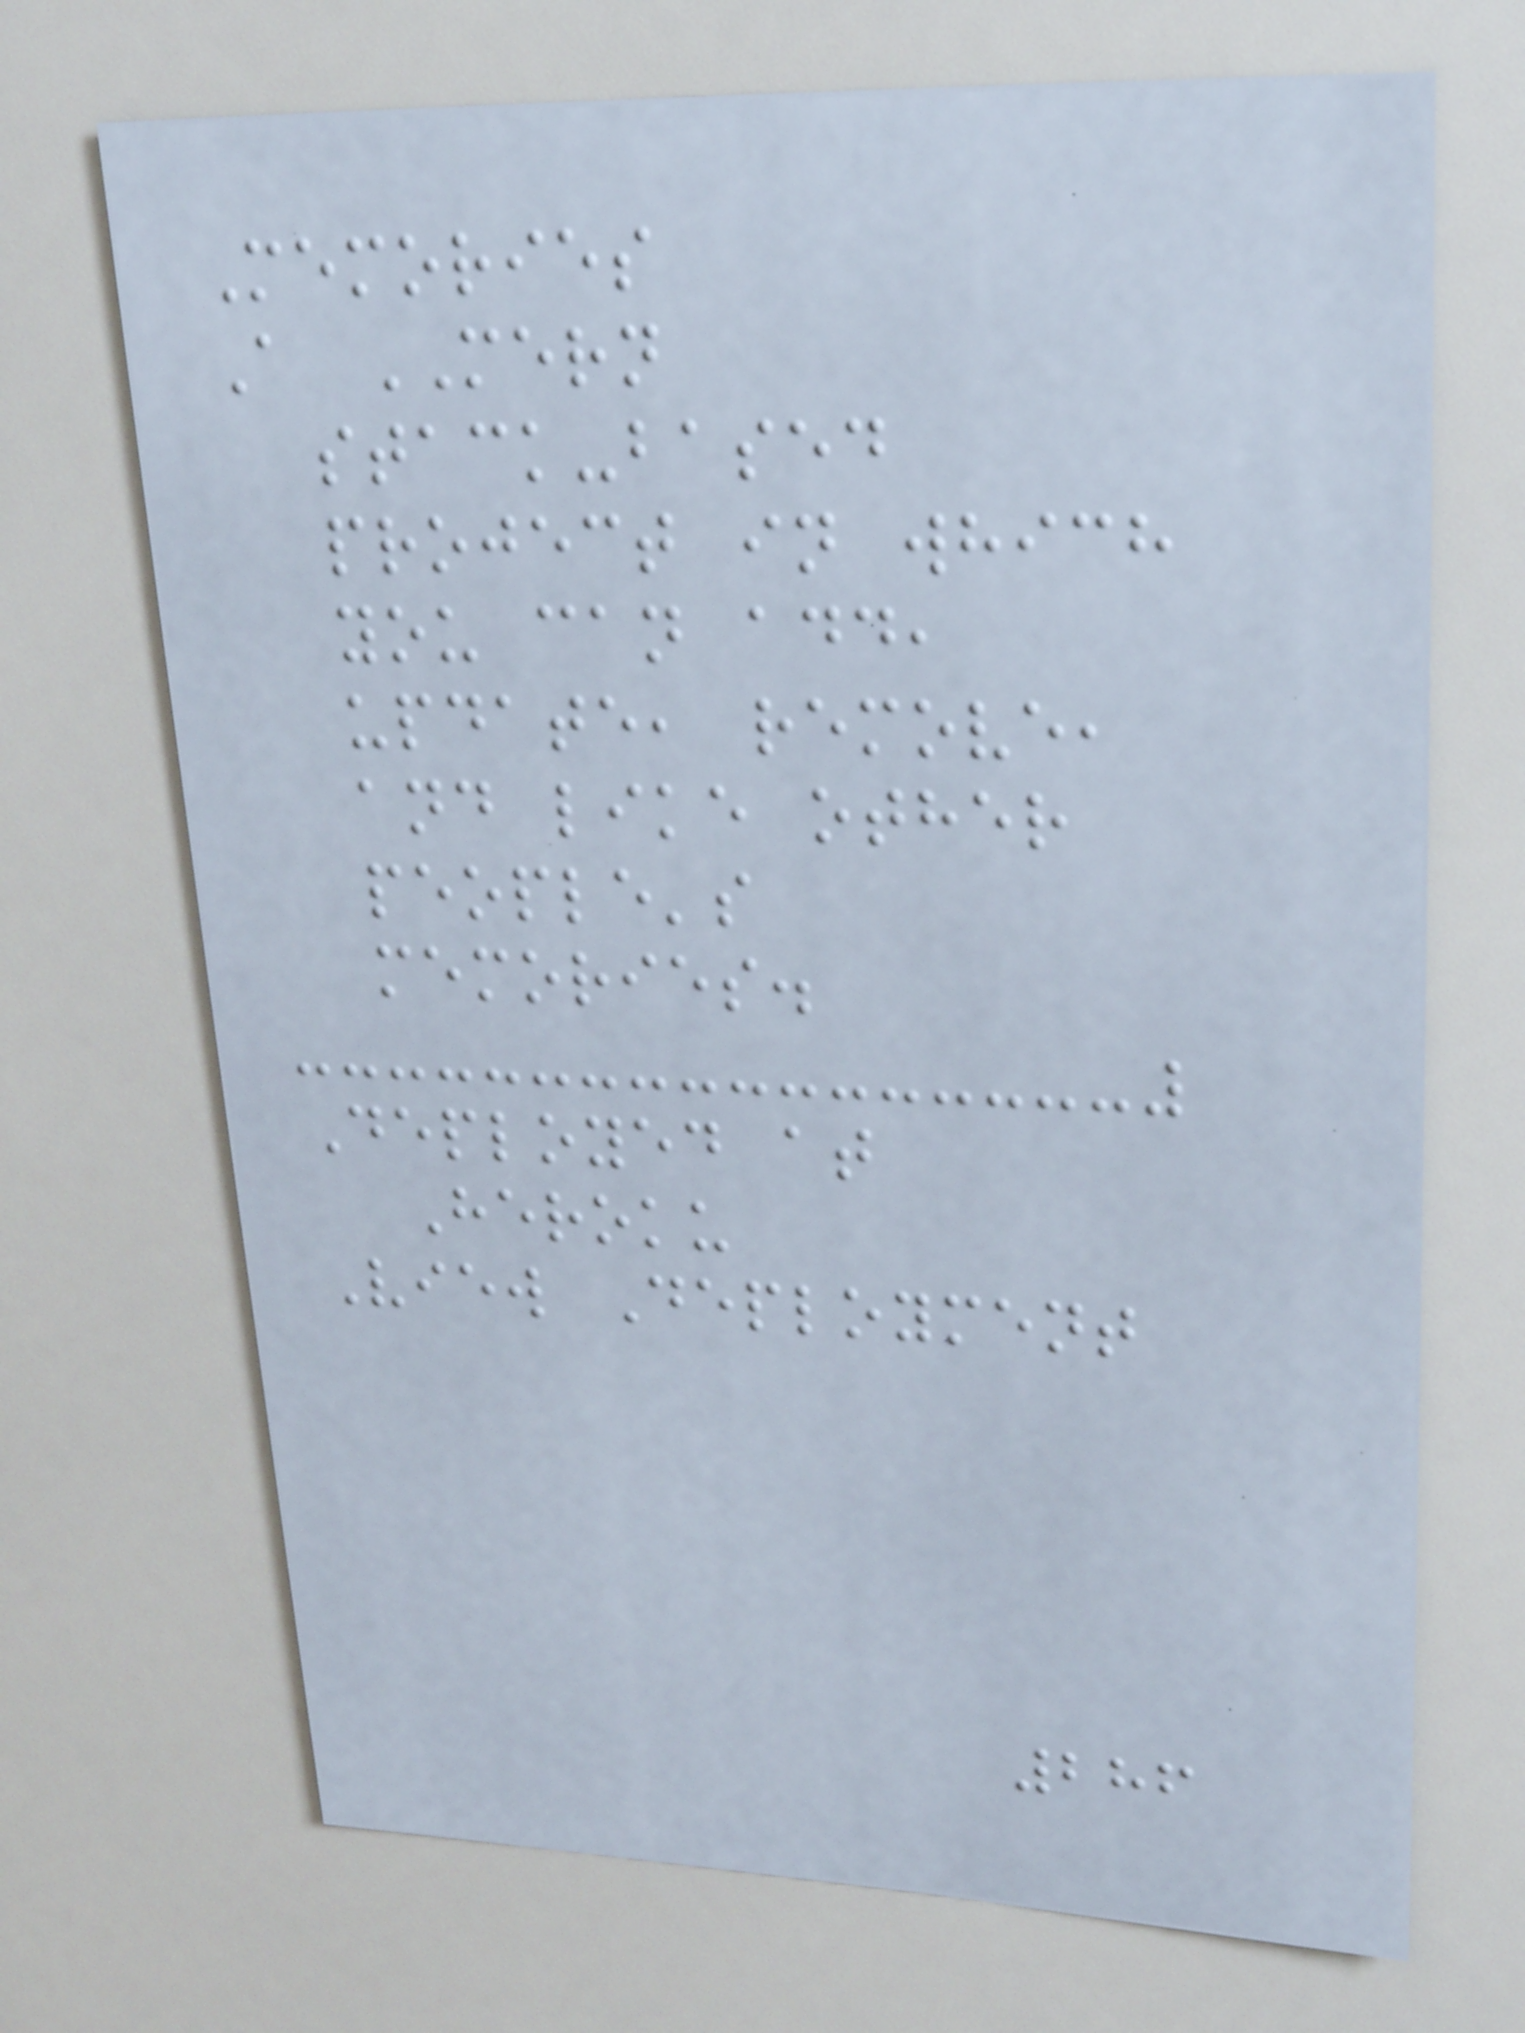Memories
A MERN
stack-based
project in which
you can add,
update, remove,
and like other
people's
memories.
Deployed at
Heroku
View Deployment
286
